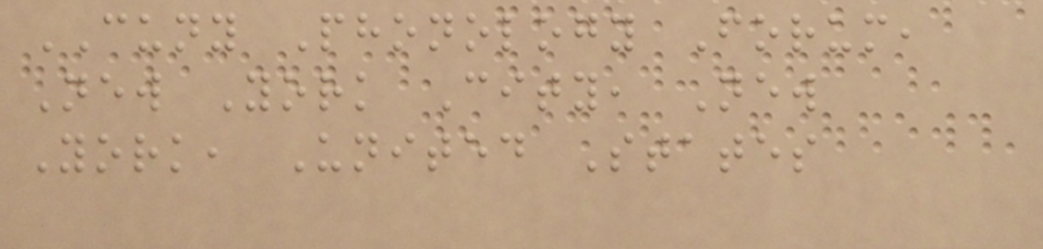CUNY Phonology Forum,
New York City, New
York, United States
